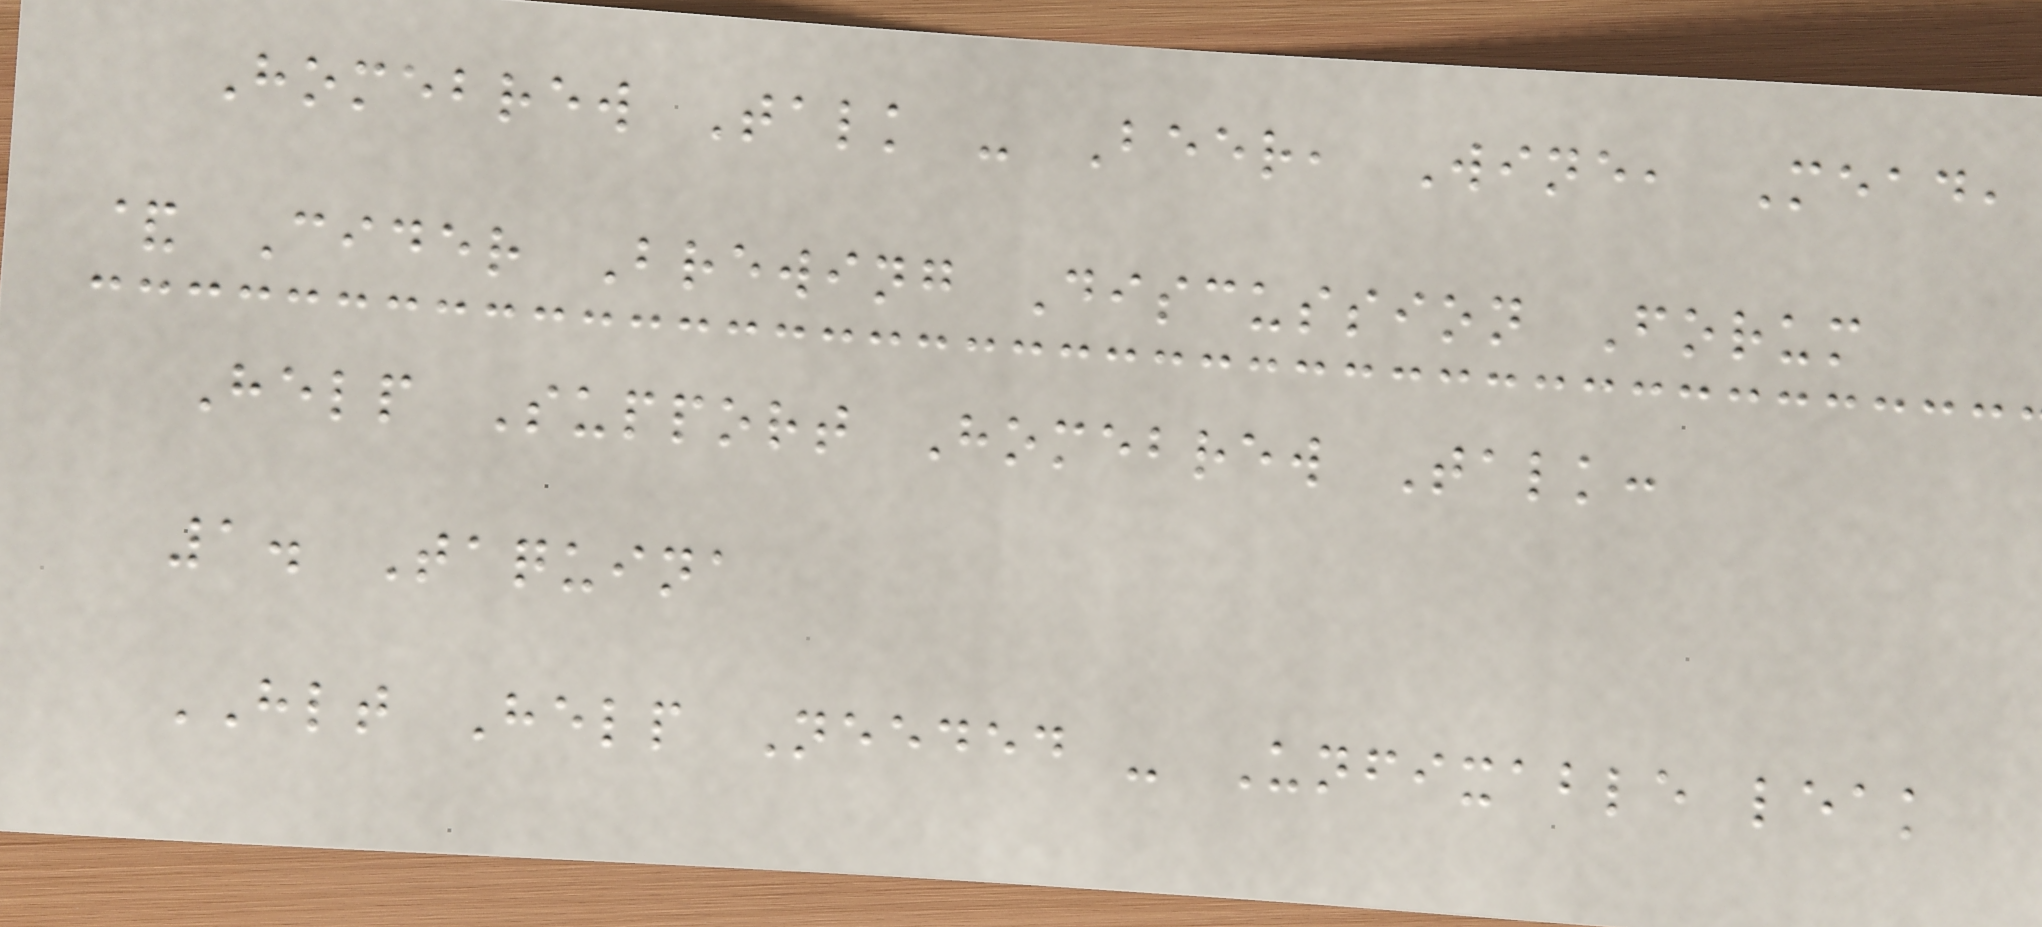Homebrew Talk - Beer, Wine, Mead,
& Cider Brewing Discussion Forum
Help Support Homebrew Talk:
1. Taquina
HLT Help Needed - Unfixable leak
